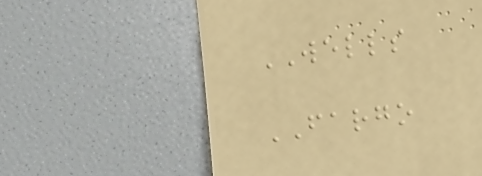WELLS
FARGO
